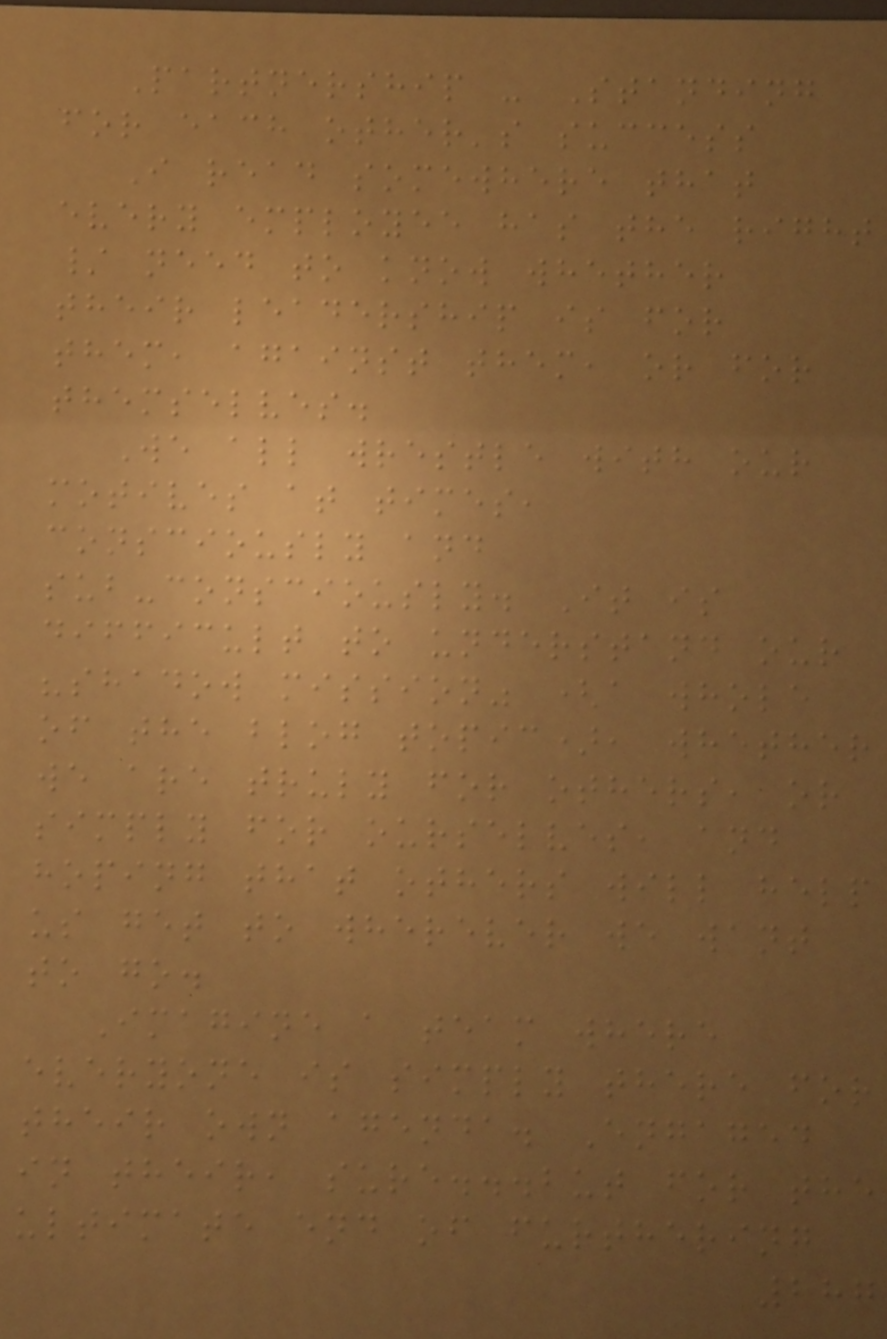Partnership - Standing
for each other's success
I read somewhere that
every employee has the right
/ need to know whether
their leadership is for
them, against them, or for
themselves.
We all wrestle with our
motives at times,
consciously and
sub-consciously. It is
difficult to understand our
"shadow mission" (a whole
of the blog topic), whether
we are truly for others, or
simply for ourselves, and
hoping that others will help
us get to wherever we want
to go.
Imagine a team where
everyone is simply there for
their own agenda. Engaged
in their, sure...but for the
ultimate end of furthering
287
